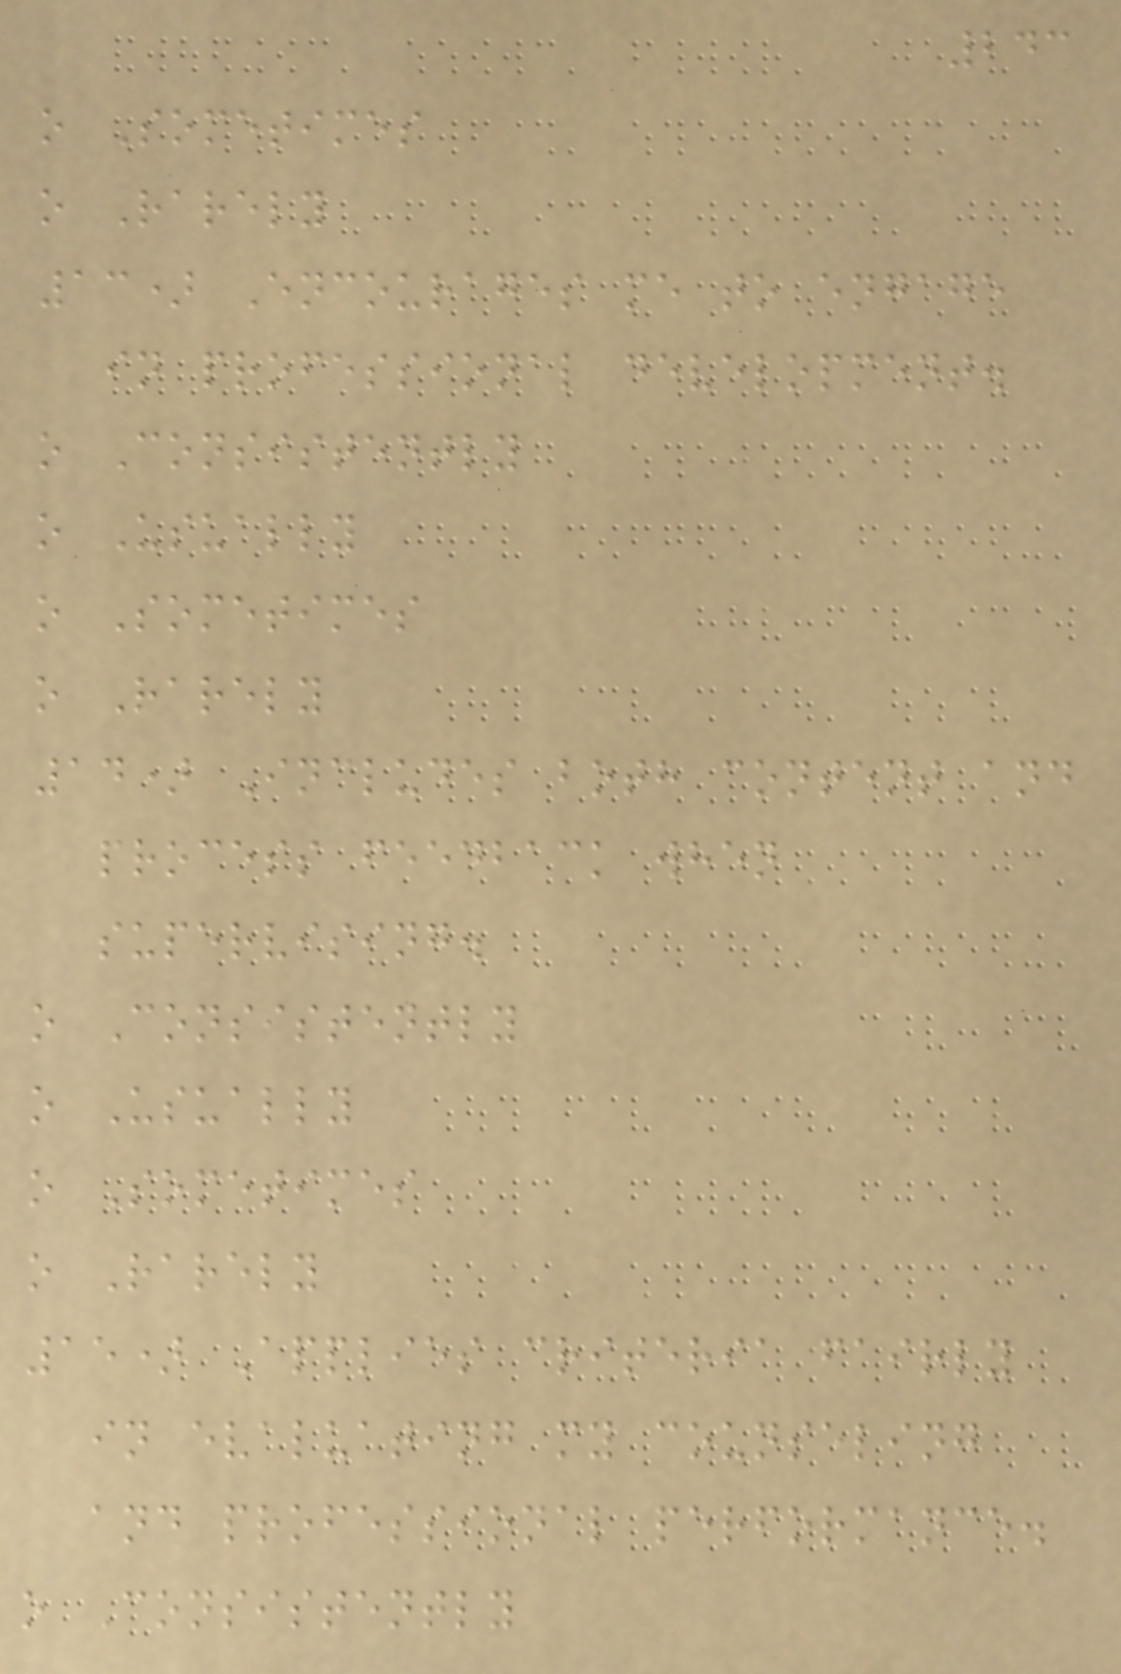243
o Sometimes
o Rarely
13) Encourages me to engage
in professional development.
o Consistently
o Usually
o Sometimes
o Rarely
14) Includes both content and
process feedback when
supervising.
o Consistently
o Usually
o Sometimes
o Rarely
15) Applies criteria fairly
in evaluating my counseling
and professional performance.
o Consistently
